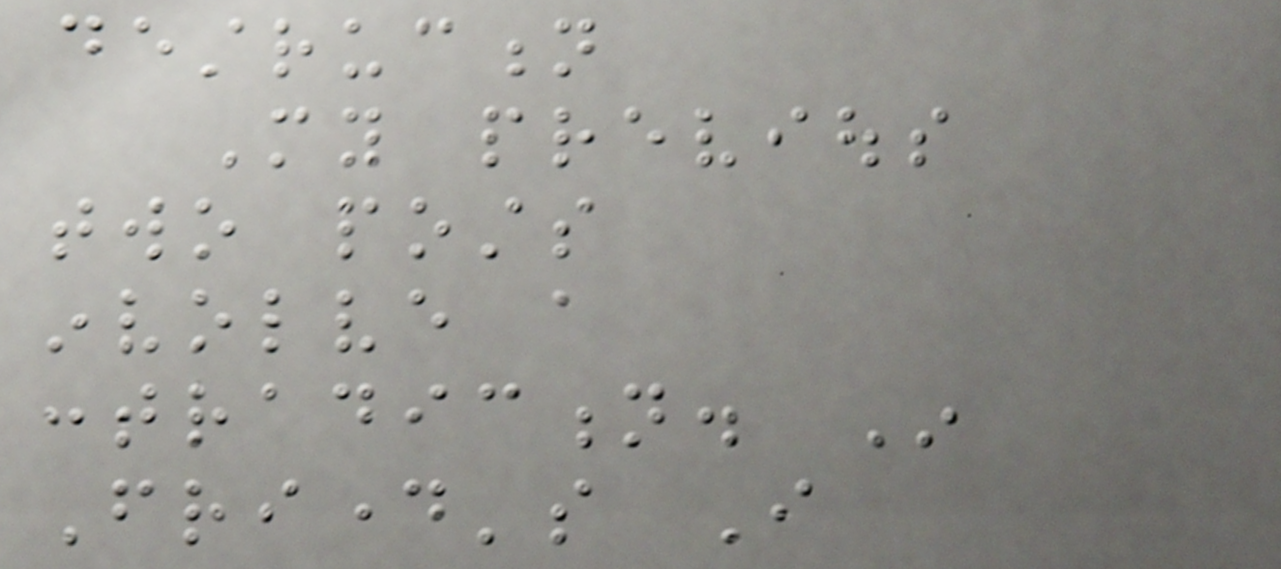destruction
My previous
two posts
involve a
contradiction. In
Friday's I
